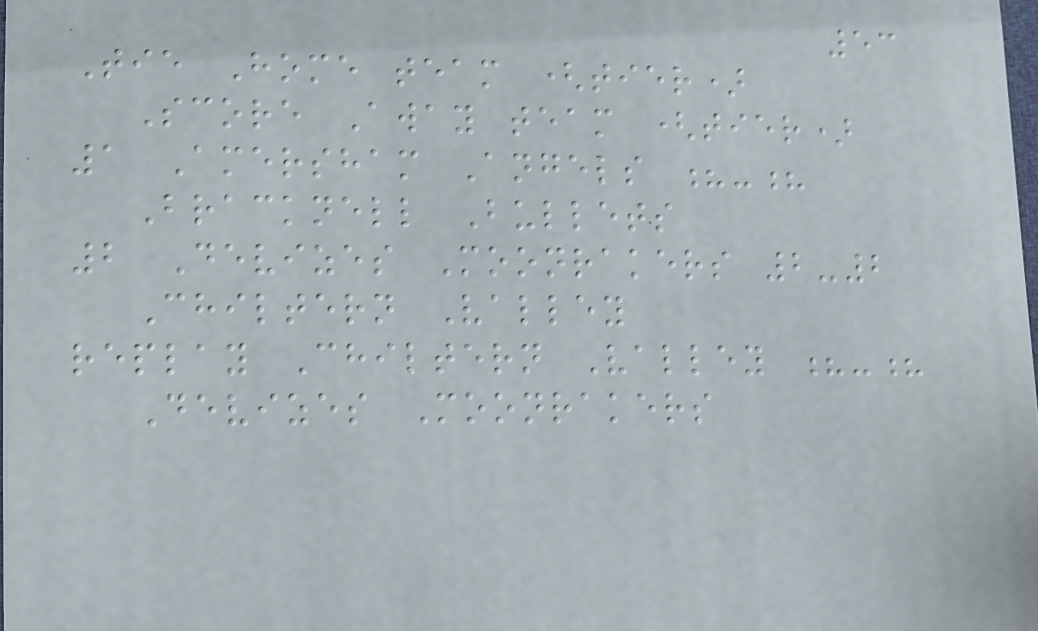53
Tie Home team (tier)
Score Away team (tier)
1 Amersham Angels ?-?
Bracknell Bullets
2 Devizes Moonrakers 2-2
Chiltern Valley
replay Chiltern Valley ?-?
Devizes Moonrakers
